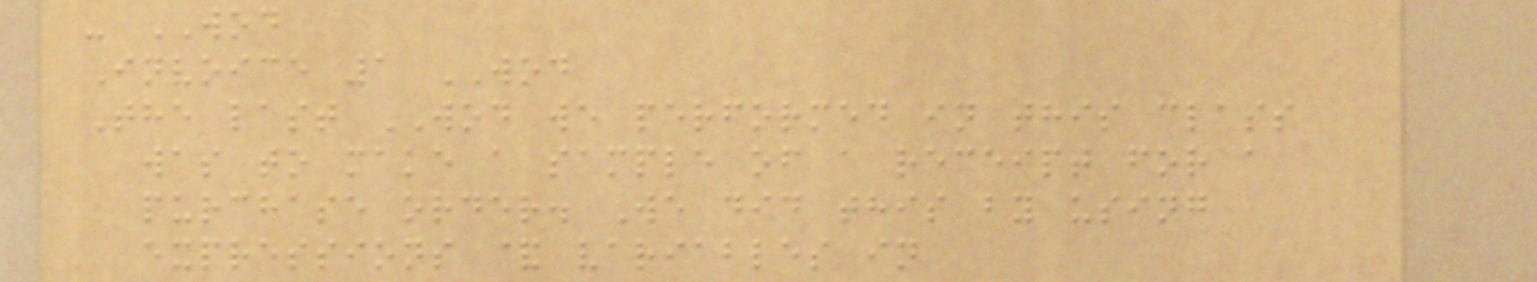- WOD
Invoice 1 WOD
The last WOD we performed in this class
was to make a sample of a receipt for a
purchase order. We did this by using
expressions & variables in
